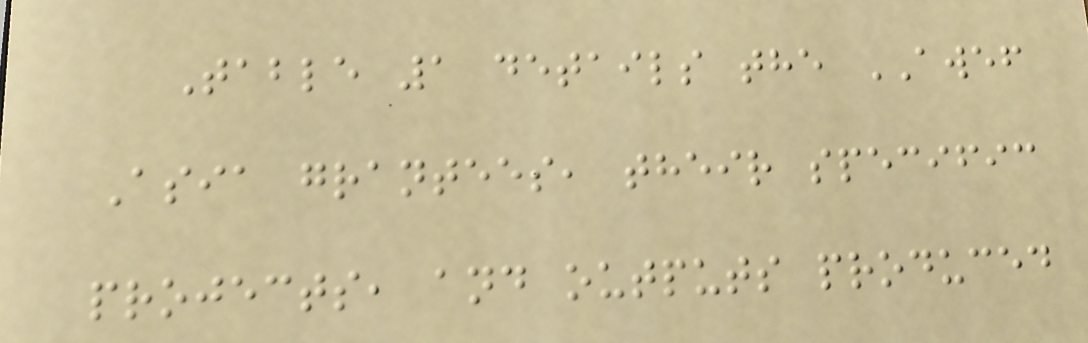Table 1 details the AWEF
Asia grantees, their specific
projects, and outputs produced
